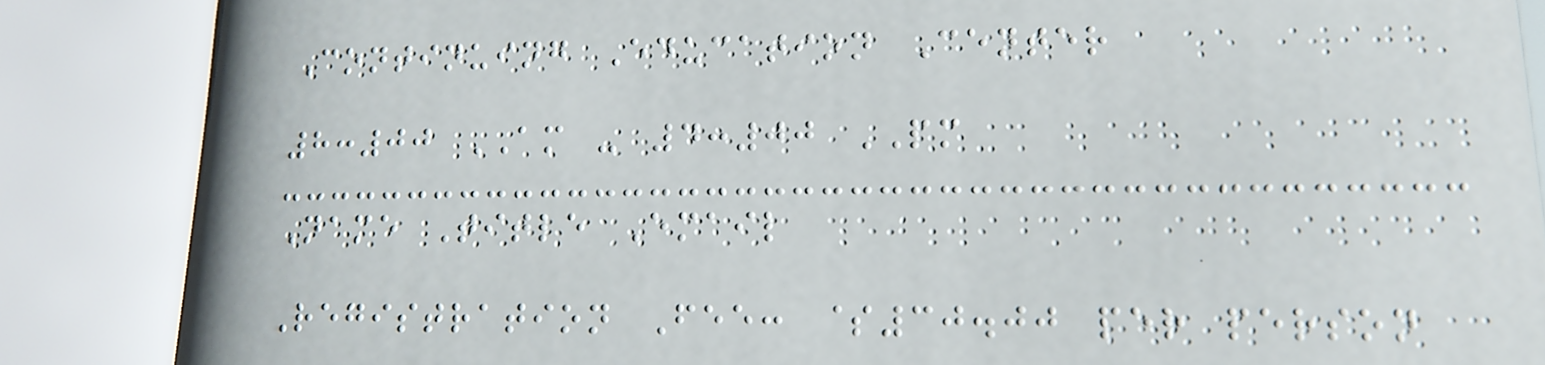Continuing Education Center
8:00 AM - 4:00 PM
Name Title Email
Registration Fee: $30.00 per person
